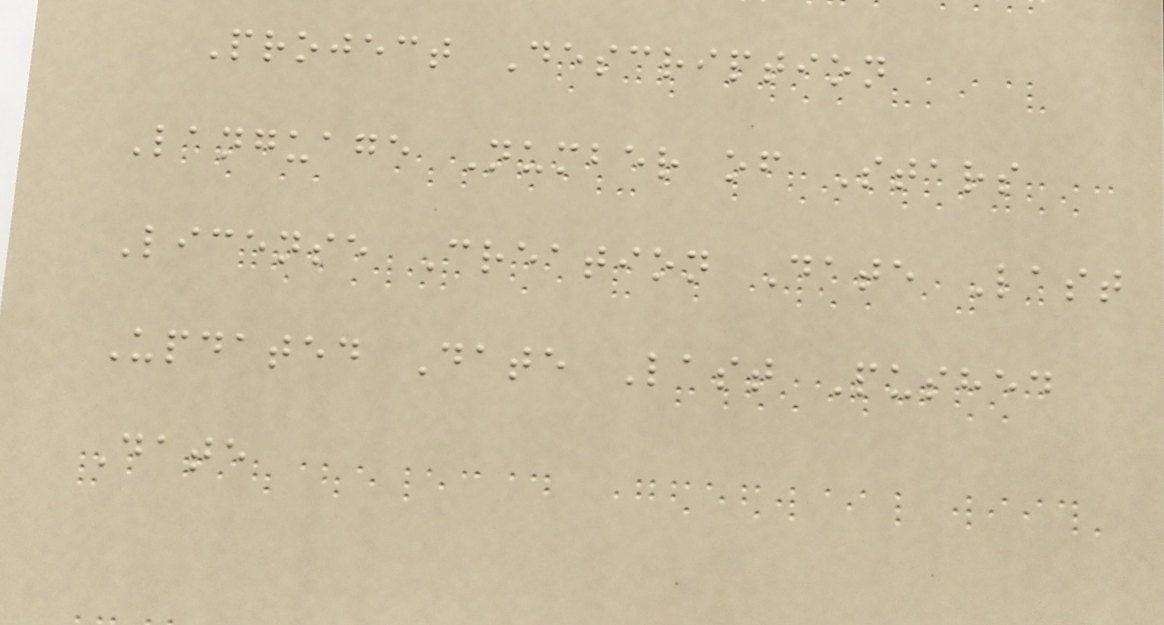Project Description
Language Number of Stars
License Creation Date Last
Updated Date Last Pushed
Date
